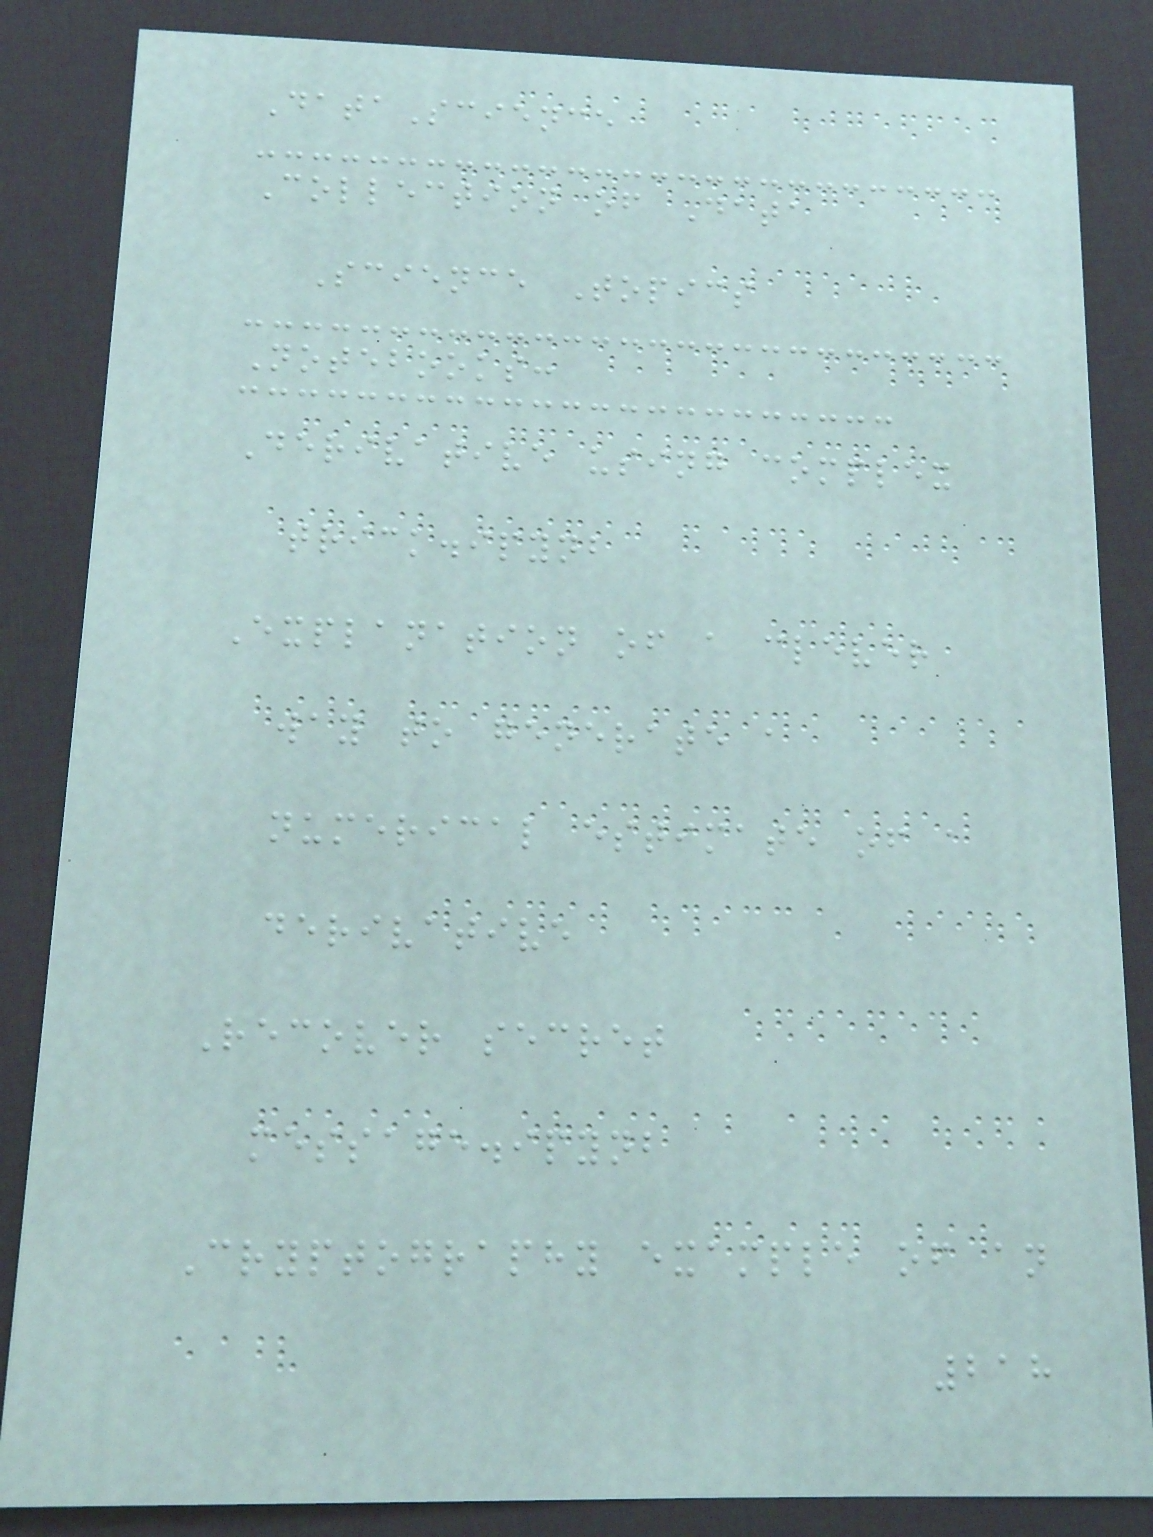DataScience
Collection of Data
Science Topics
Notebooks:
Derivative using complex
trick.ipynb
Explanation of a clever
way to generate a
numerical estimate of a
derivative
Recover secret
message.ipynb
Cryptography example of an
218
